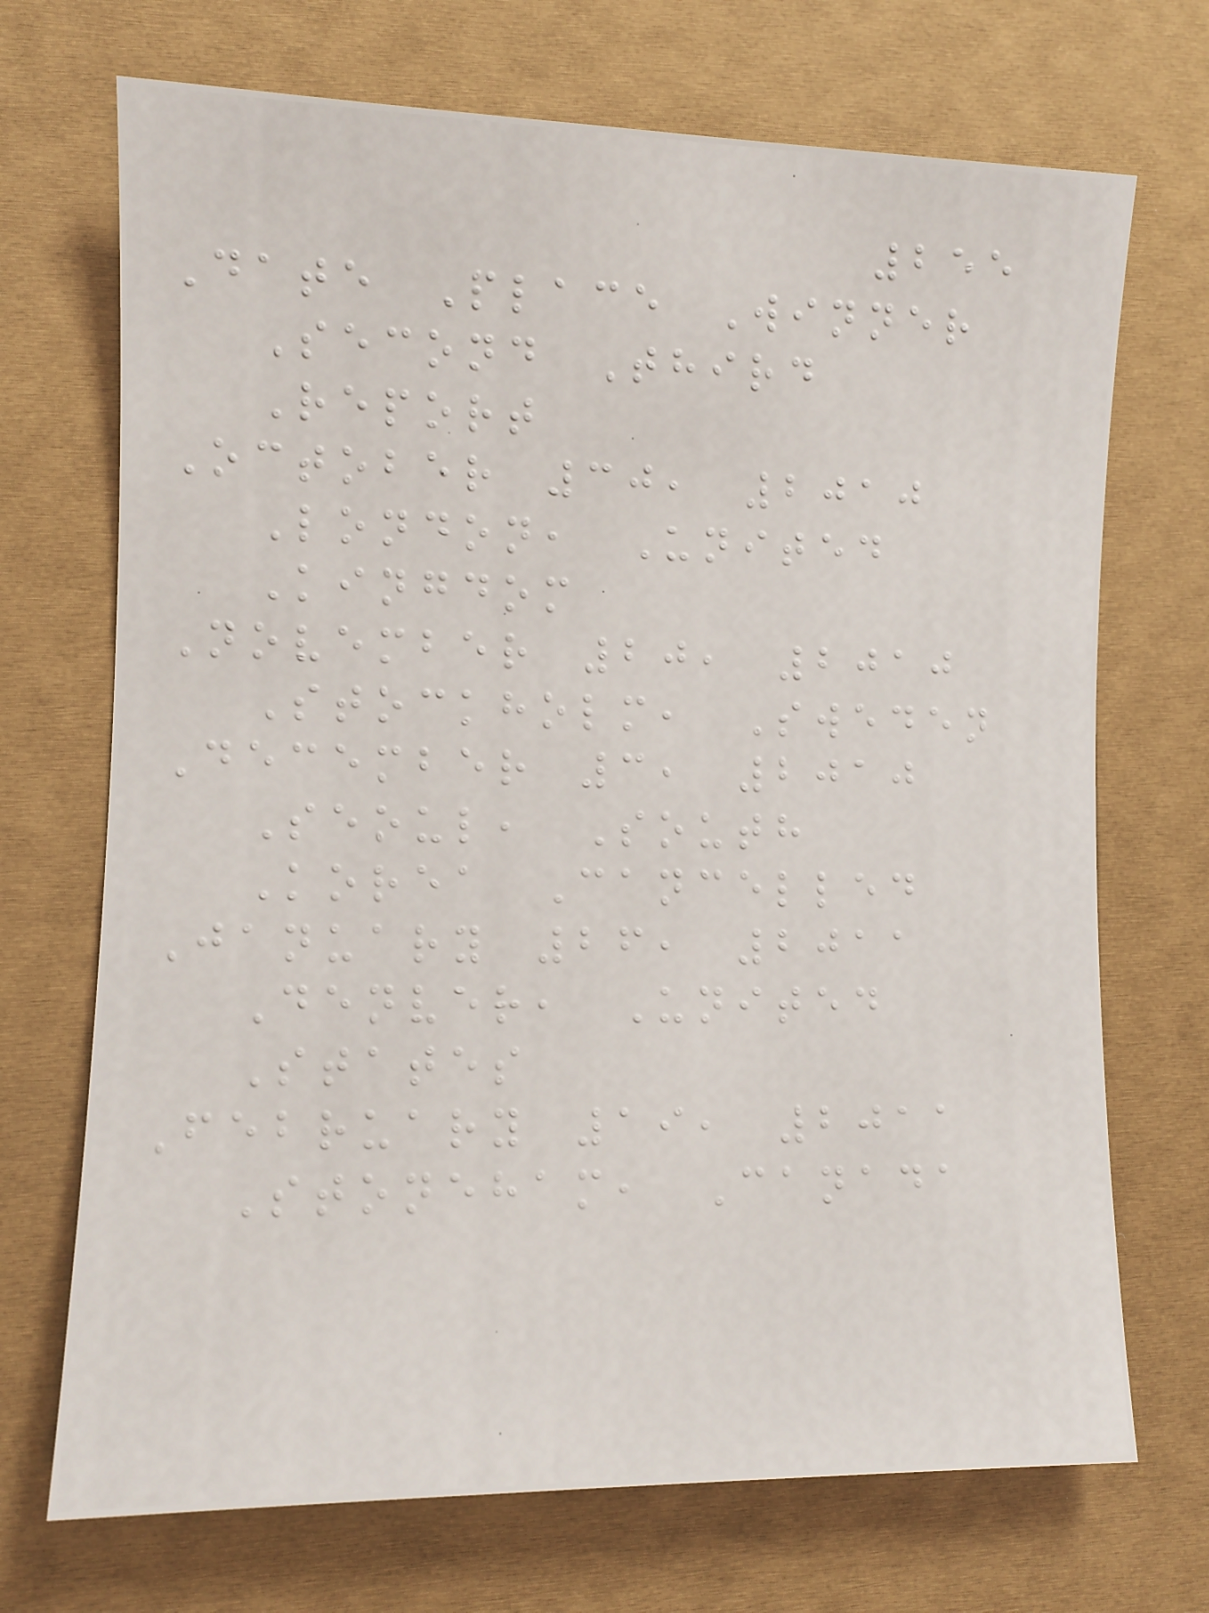255
Date Place Winner
Second Third
Report
October 30, 2010
London, United
Kingdom
November 20, 2010
Stockholm, Sweden
December 3, 2010
Seoul, South
Korea Cancelled
January 26, 2011
Denver, United
States
February 19, 2011
Stoneham, Canada
